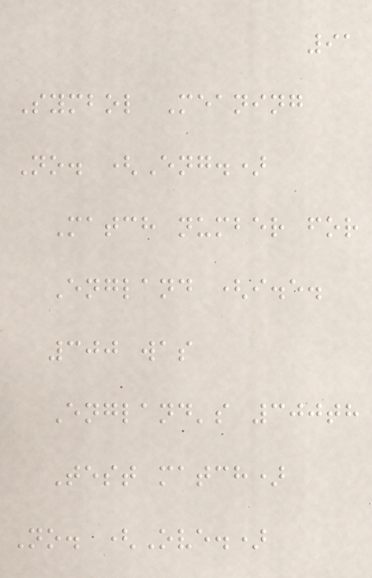91
Symbol Meaning
No. (Eng.)
Match number for
England (i.e.
300 was
England's 300th
Test match)
No. (Ove.)
